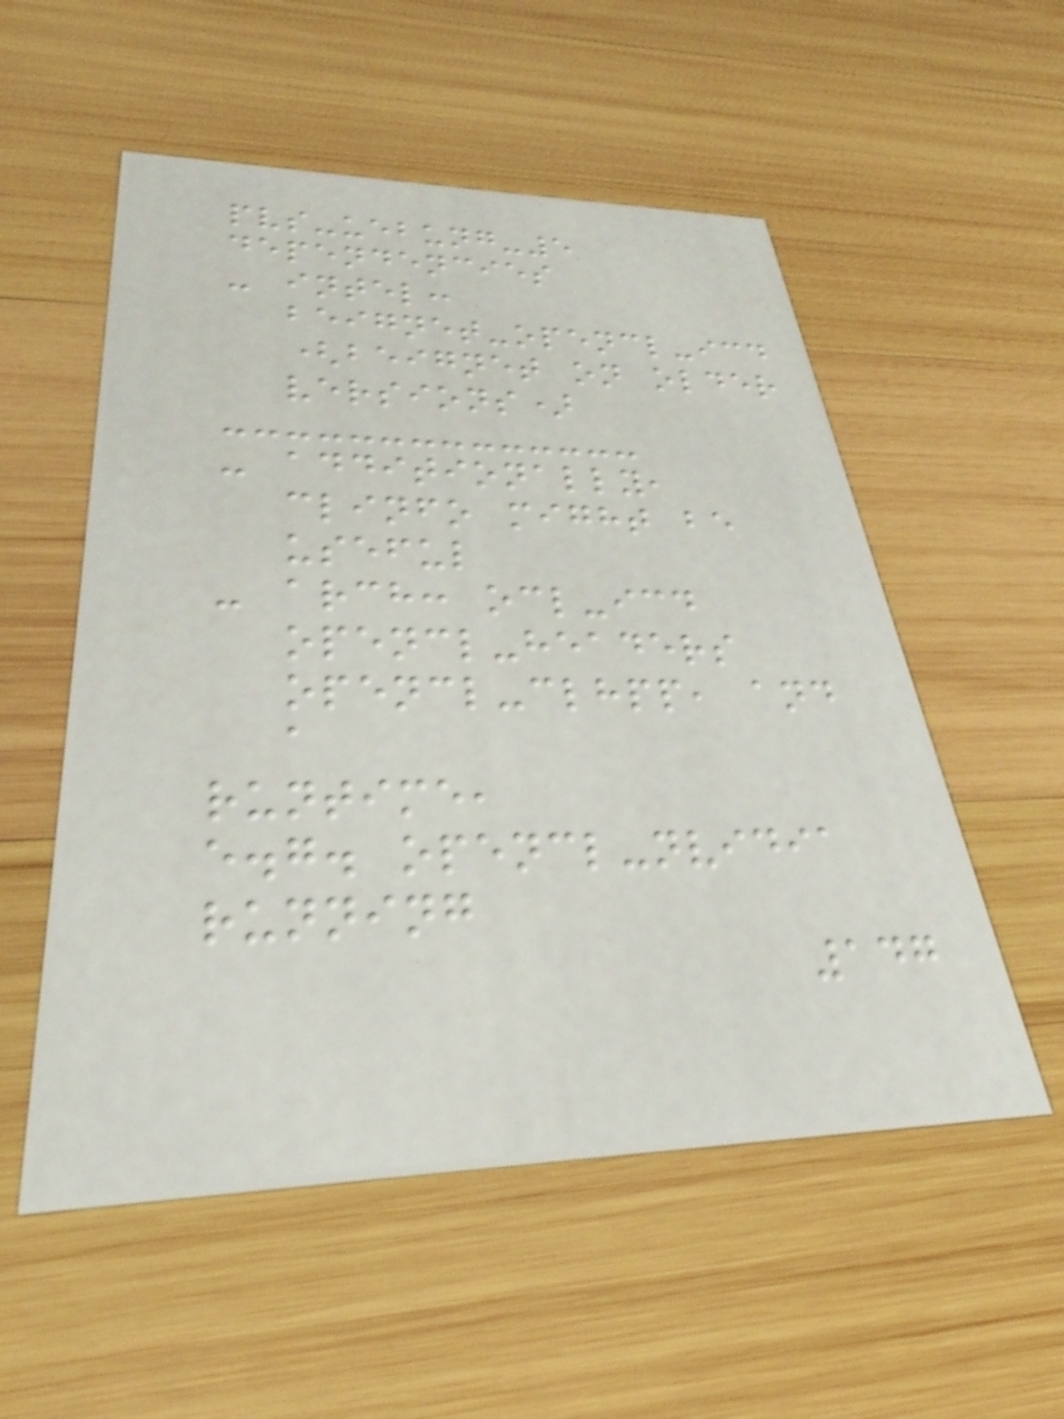pvs-uebung-5
dependencies
- intel:
beignet-opencl-icd
(beignet on older
versions)
- additionally,
clinfo might be
useful
- arch: ocl-icd
opencl-headers
opencl-clhpp, and
a
runtime,
e.g. opencl-nvidia
running
147
